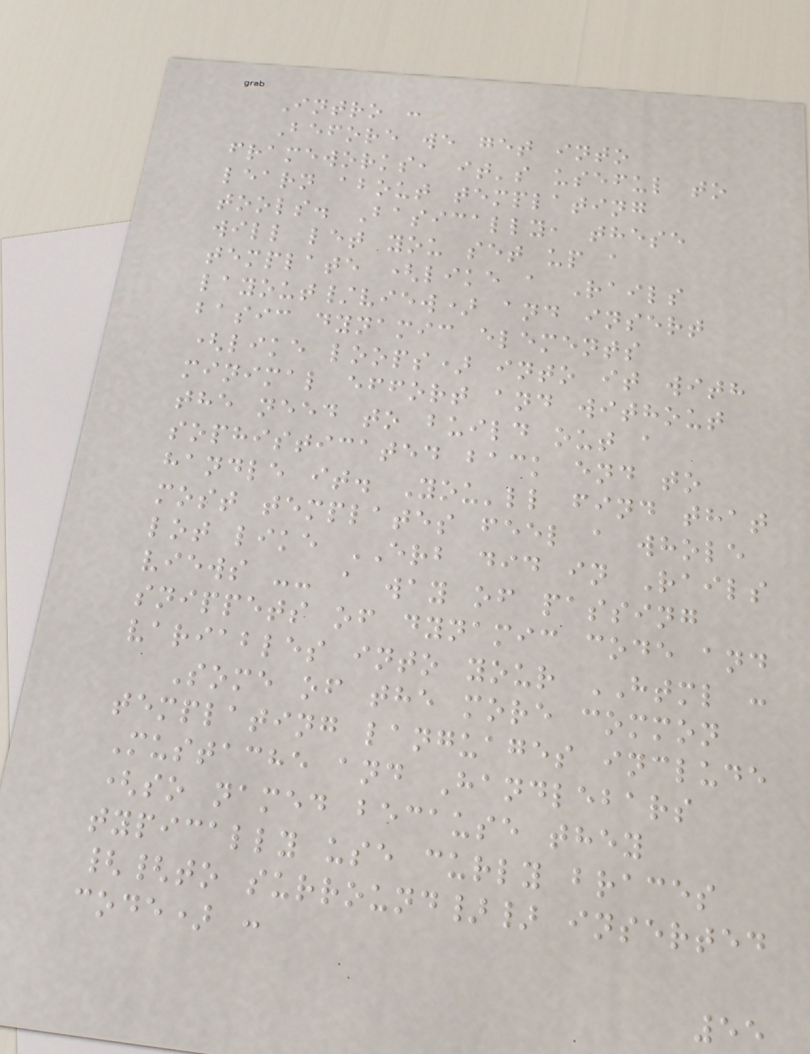Intro :
Before we get into
frameworks, it's useful to
learn about templating
tools. Basically, these
will let you set up a
template (like a Rails
layout/view) and insert
basic dynamic elements
(like loops) into it with
minimal effort and without
the need to build out a
sophisticated back end to
handle it. You'll find that
most templates feel a whole
lot like ERB did in Rails
views -- a way of passing
snippets of dynamic code and
variables into your HTML :
Some of the more common
templating languages include
Mustache and Handlebars
(so named because they
typically use curly braces
{{to surround}} inserted
code) :
55
